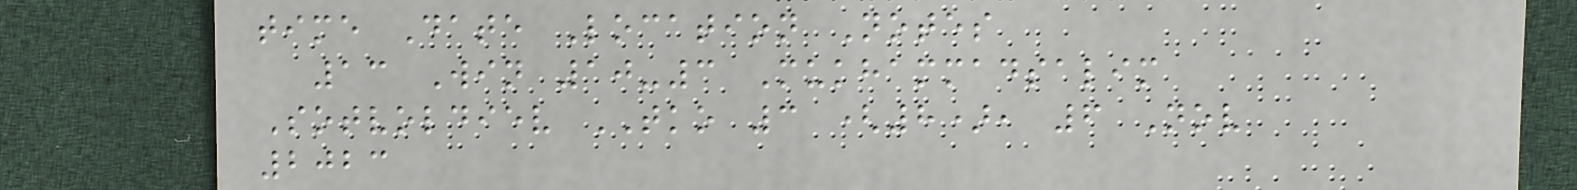time Date Location Notes
13 Win 10-3 Mukhammadsalim
Sotvoldiev TKO 3 (8), 6 Nov
2023
